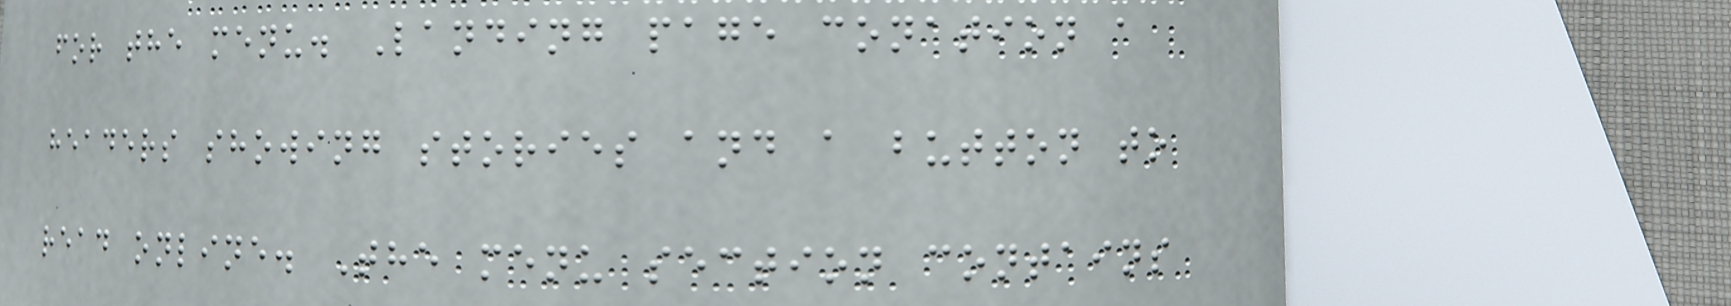for the menu. Landing page conation a
headers showing stories and a button to
read online. The menu section contains
